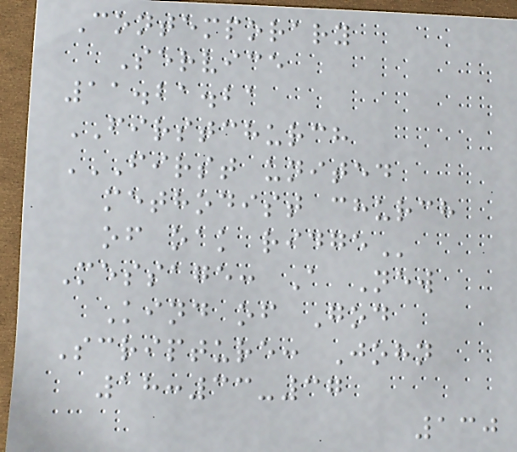Contemporary
Service
11.21.21
FIRSTCHURCH
FIRST UNITED
METHODIST CHURCH
OF OAK RIDGE
Message: A New
Kind of God
Scripture: John
18:33-37
130
